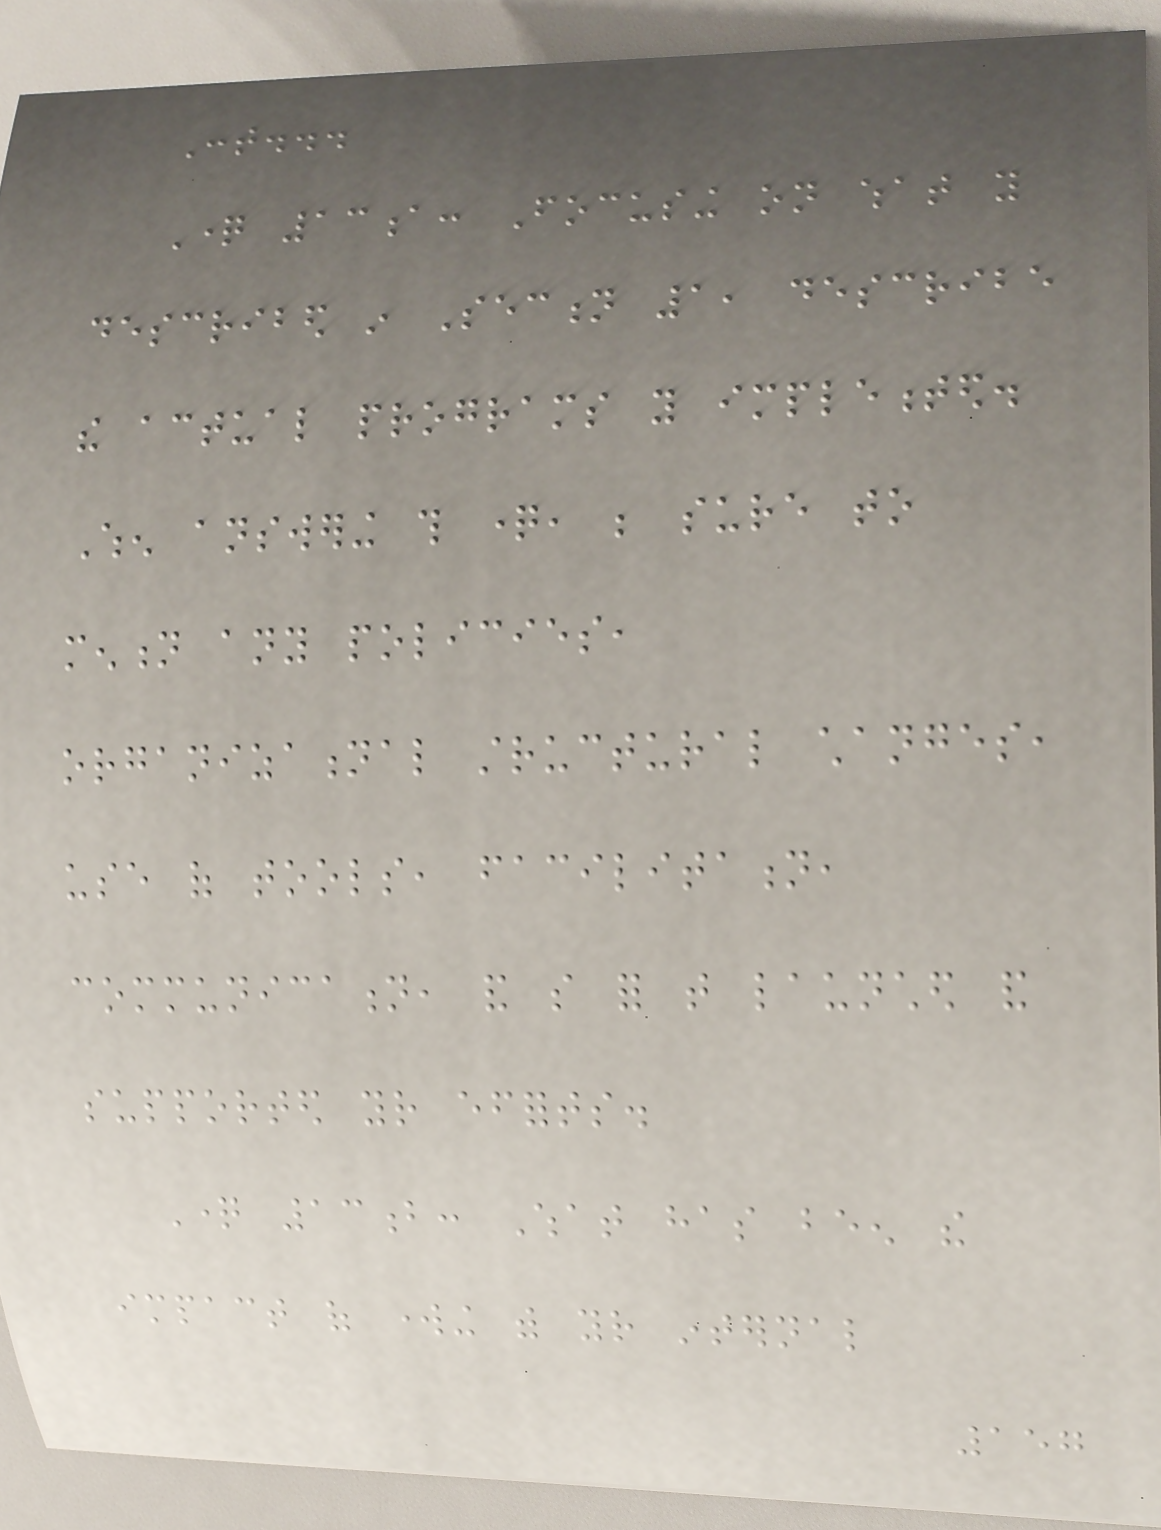Cont...
Question 13a: Focusing on what you
described in Section 1, describe
the actual programs you implemented.
When answering this question, be sure to
mention any policies,
organizational structural changes,
use of tools, facilitation,
communication, and so for that launched and
supported your efforts.
Question 13b: What has been the
impact of working with your internal
157
